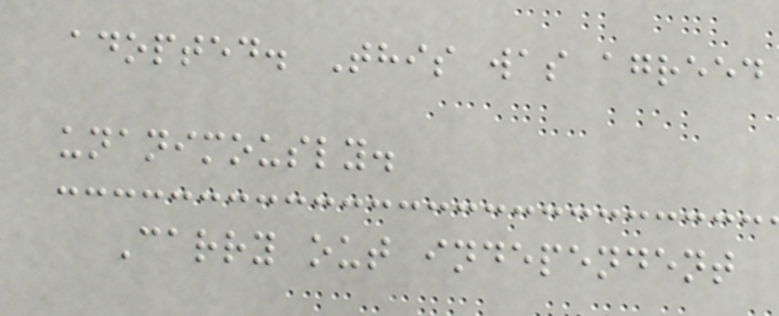adopted. This was agreed
unanimously.
Carry out independent
